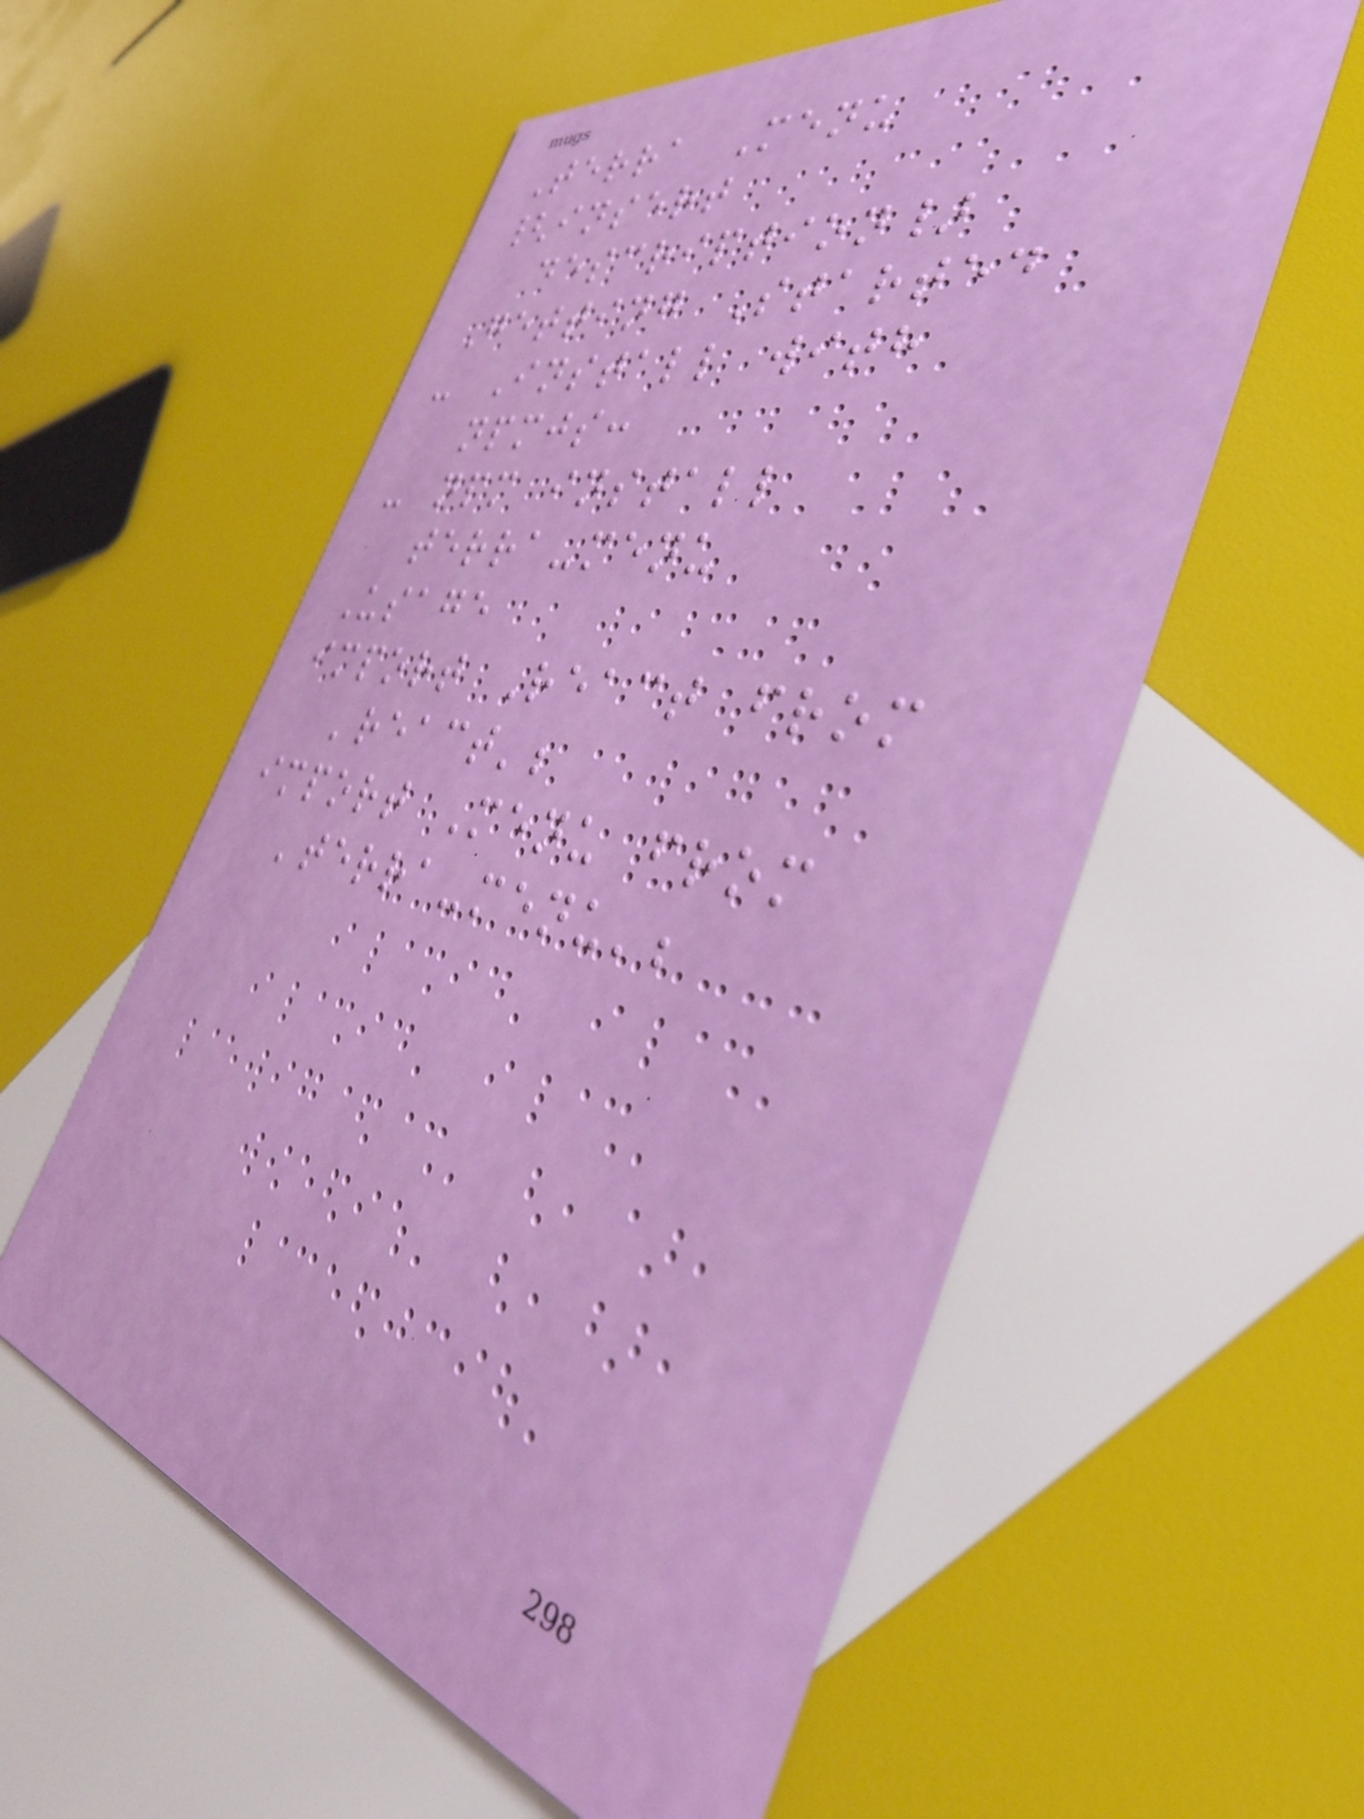Terra Menu
{insert
description}
Getting Started
- Install with
npmjs:
- npm install
terra-menu
Usage
import React from
'react';
import Menu from
'terra-menu';
